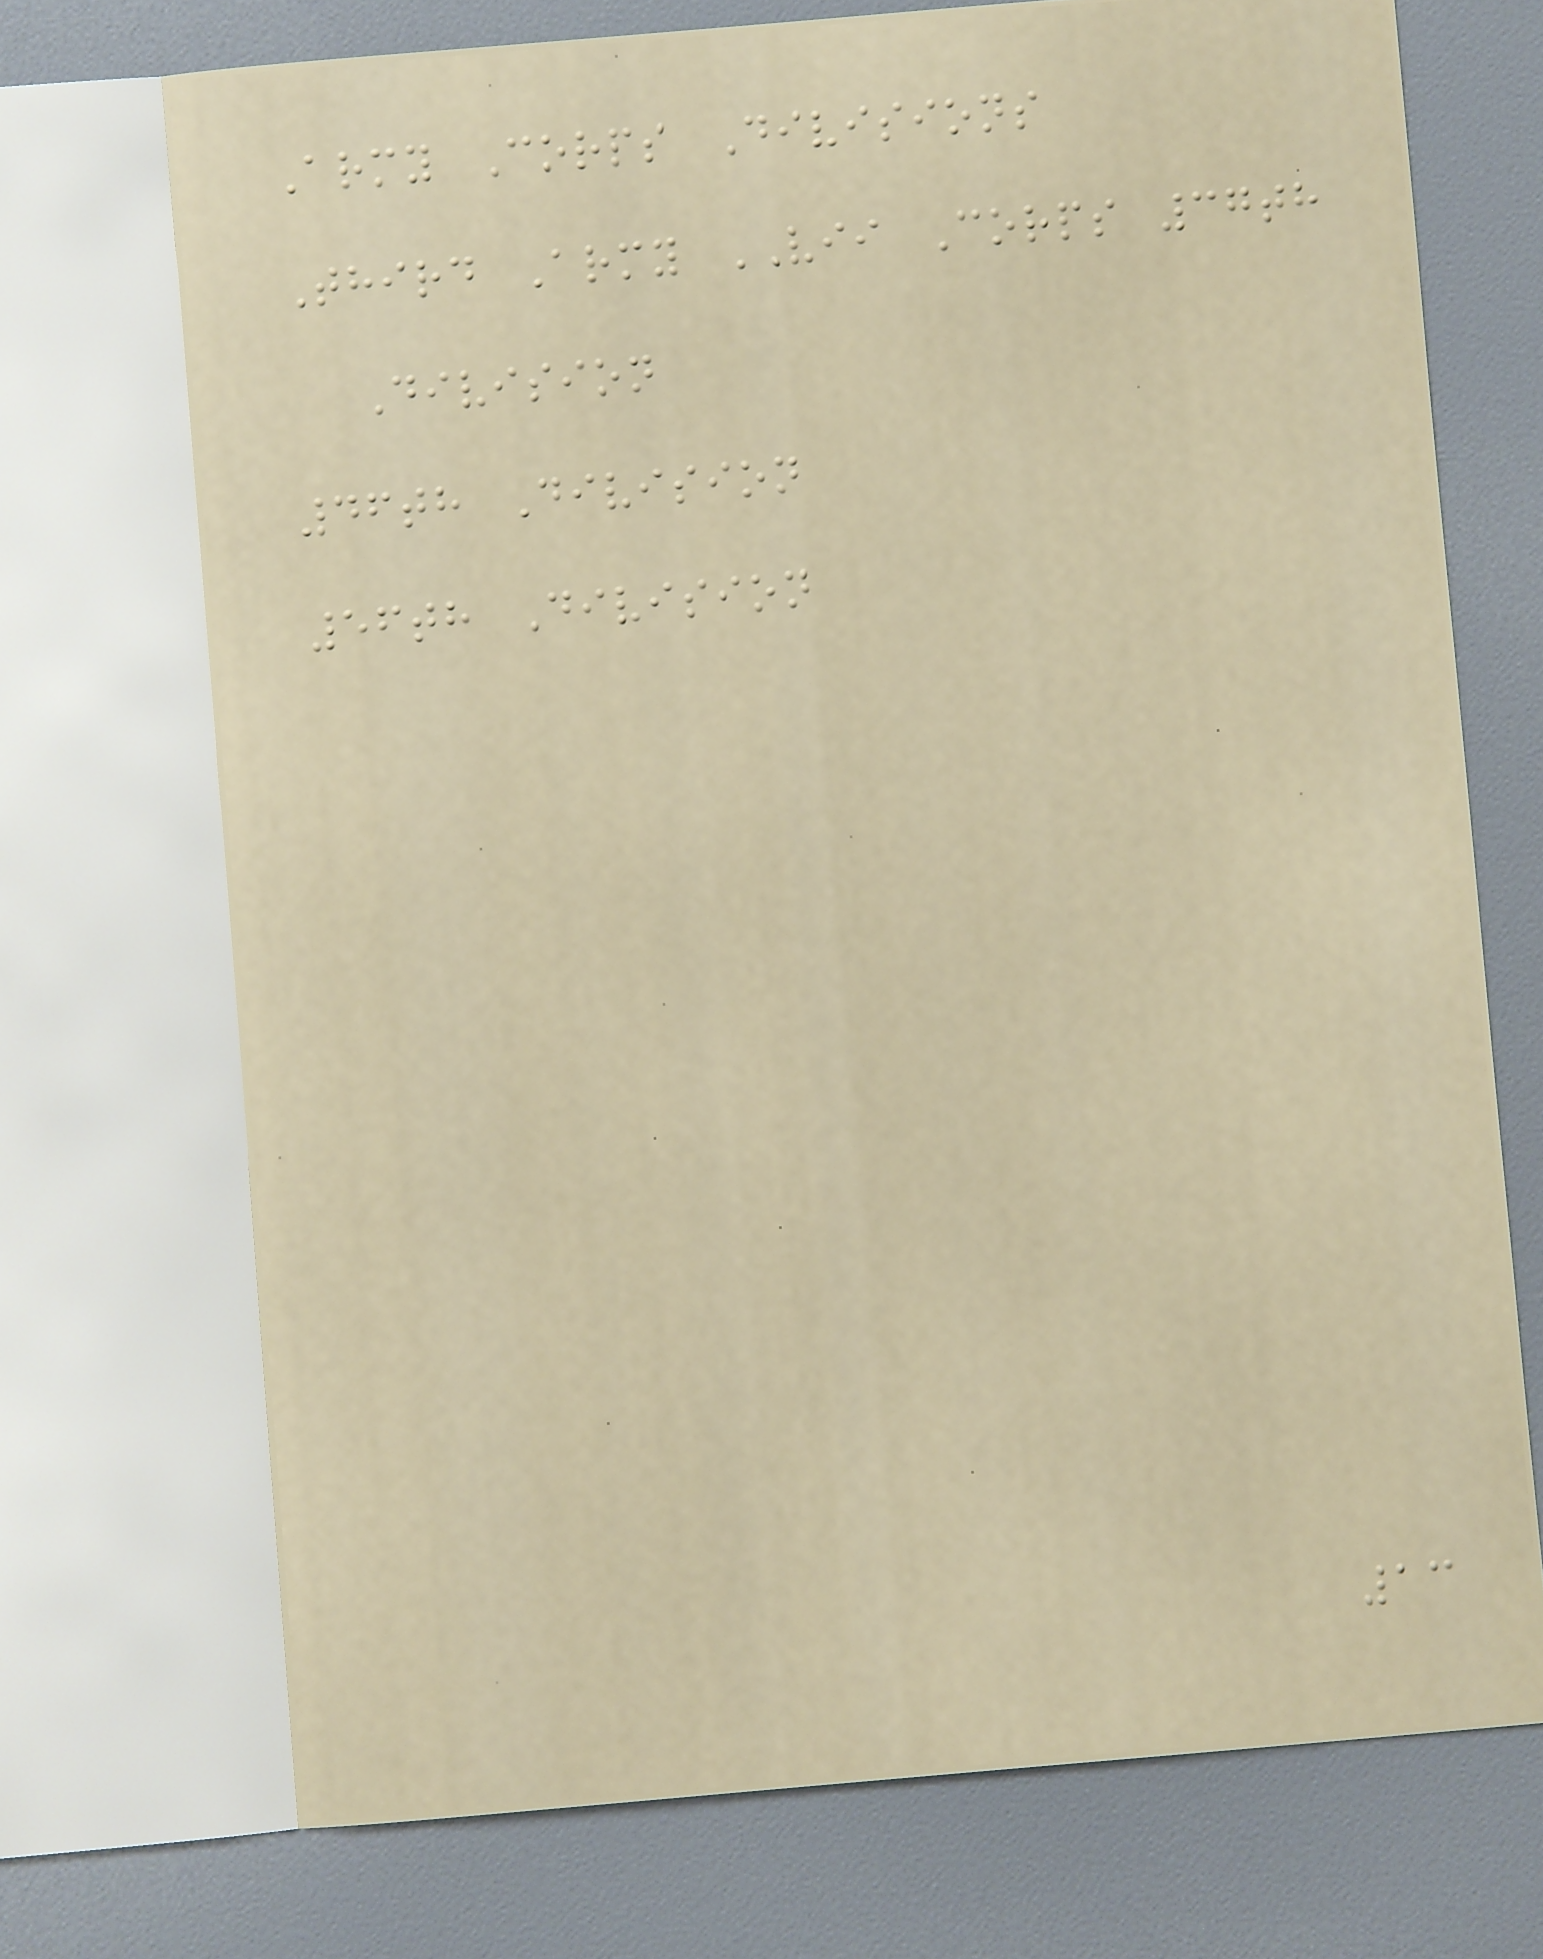Army Corps Divisions
Third Army VII Corps 37th
Division
46th Division
56th Division
13
